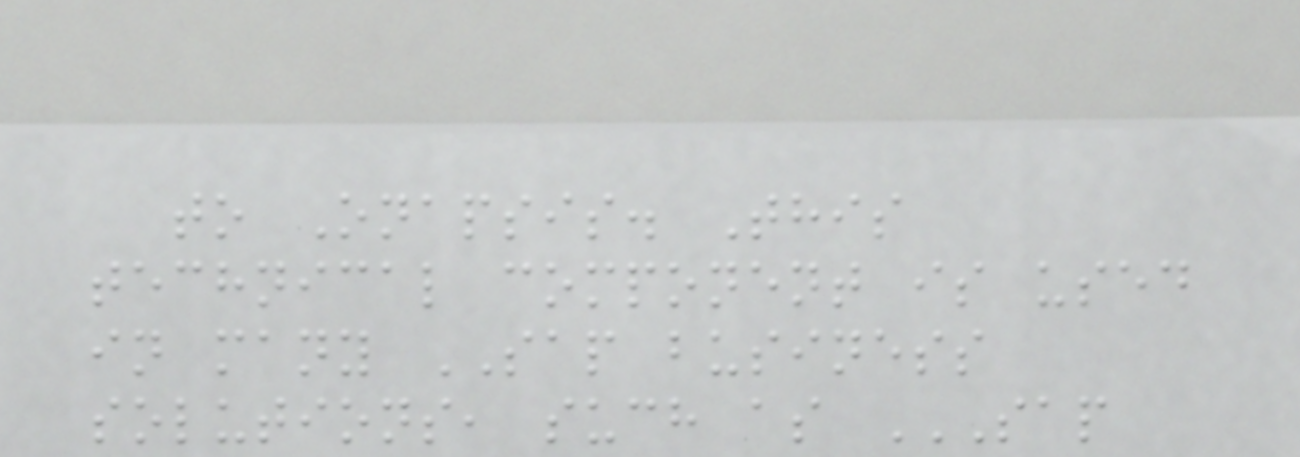to Onapsis. This
technical component is used
in many SAP business
solutions, such as SAP
